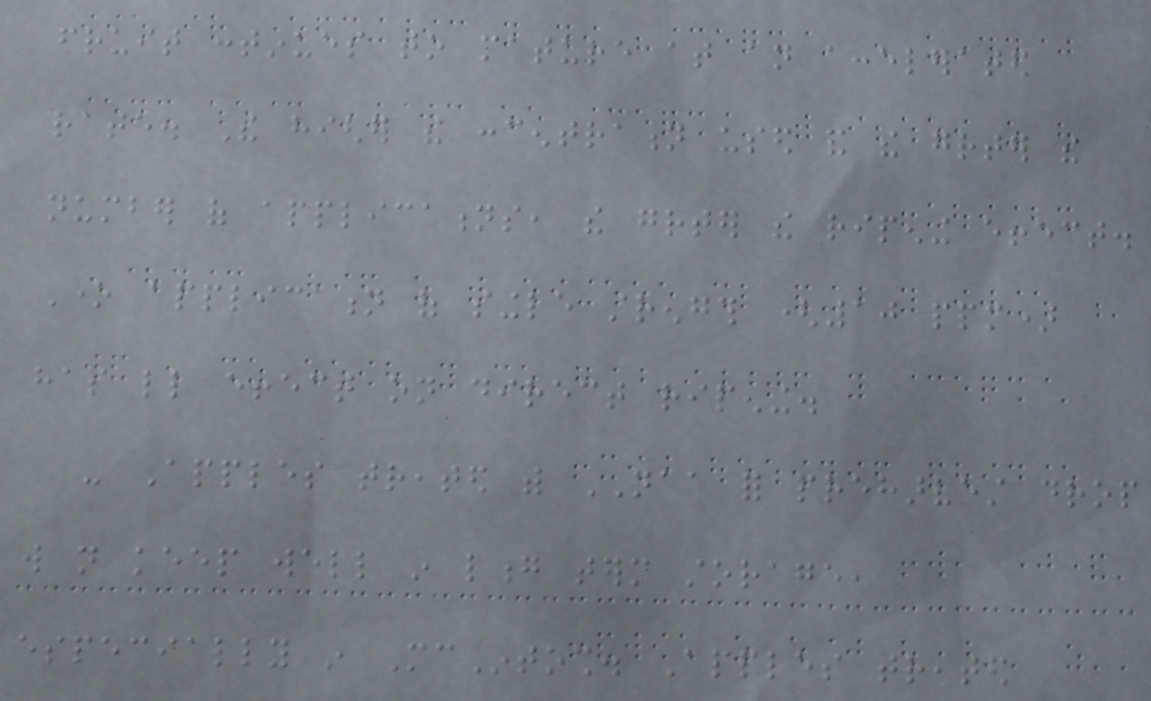fruit continues to mature at an accelerated
rate. The higher the concentration used and the greater the
number of applications, the greater the ripening effect.
One application of single strength (10 ppm)
has little effect on direct ripening.
- Apples treated with NAA for preharvest drop
will not keep well in long term storage,
especially in McIntosh. Apples treated
